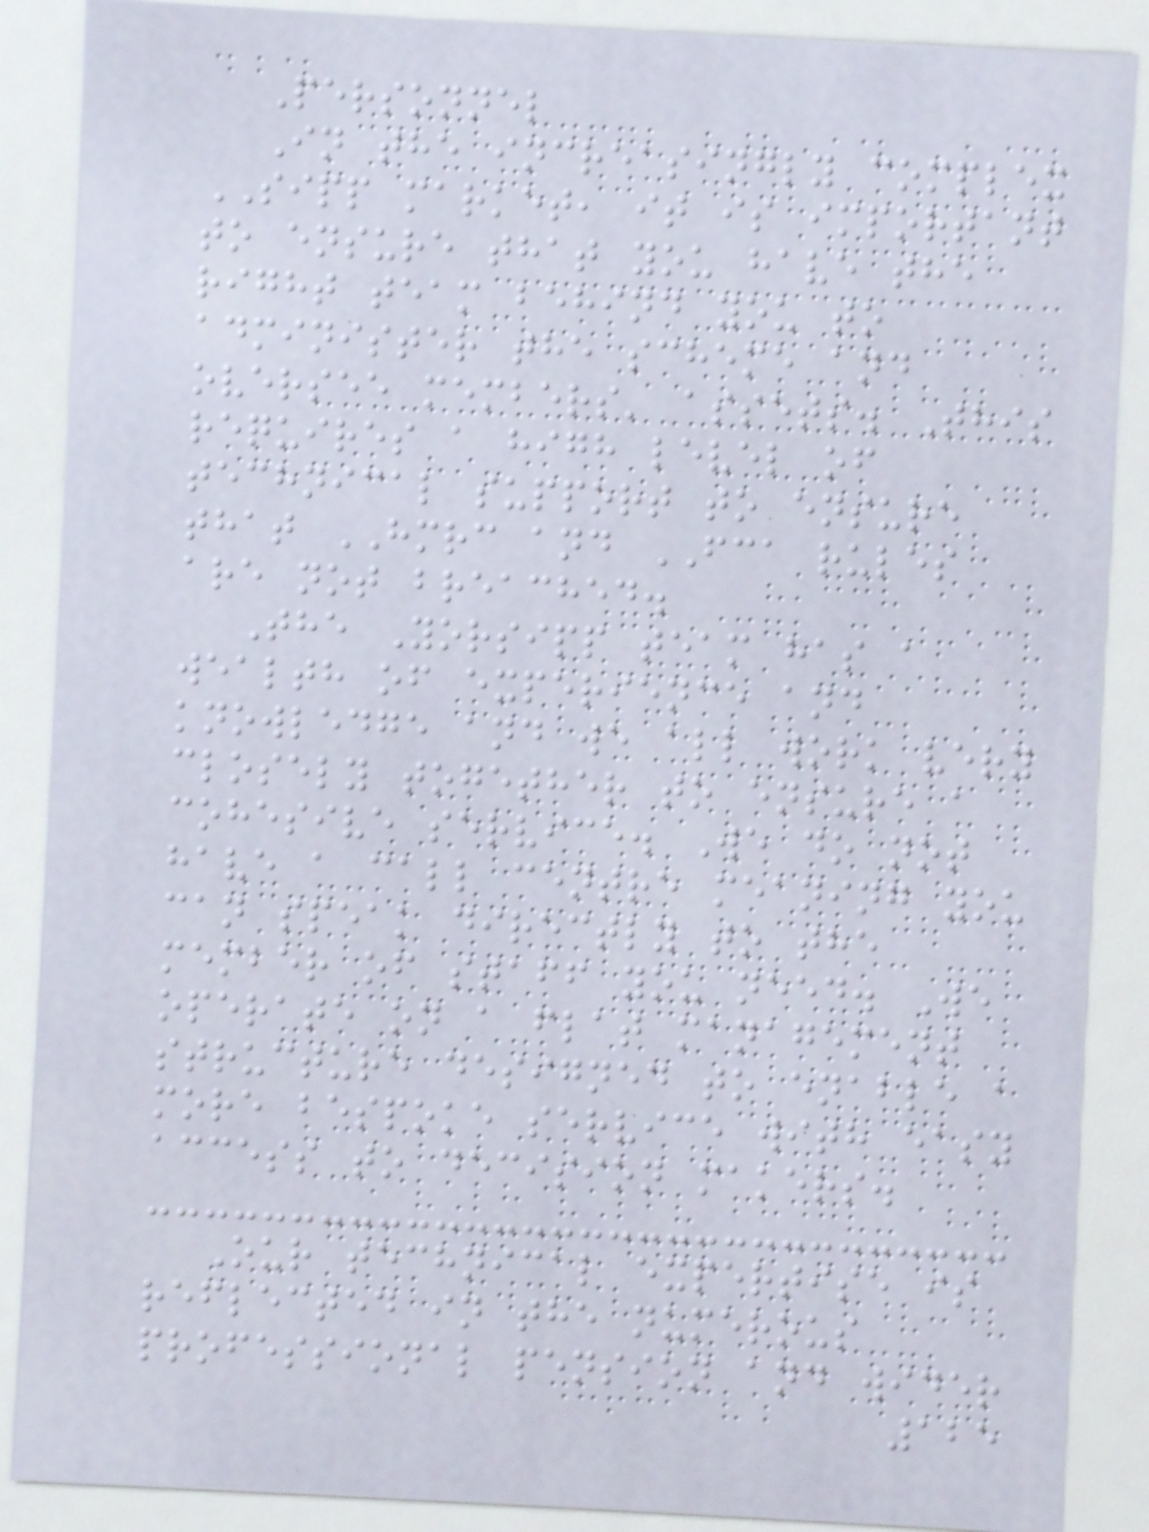Personnel
In the increasingly complex
SIPP market, it is important
to ensure that you have the
right team behind you to
administer the scheme and
oversee members' assets. This
requires a high level of
technical support to ensure
that HMRC and FCA rules
are not breached.
The Yorsipp team has a
wealth of experience and
knowledge and we all work very
closely together to ensure a
cohesive service. We do not
have a call centre meaning you
can speak directly to the
member of staff you need. We
operate on a flat management
structure designed to enable a
more bespoke service with easy
access to decision makers.
Our technical expertise is
reflected in the numerous
professional pension and wider
125
